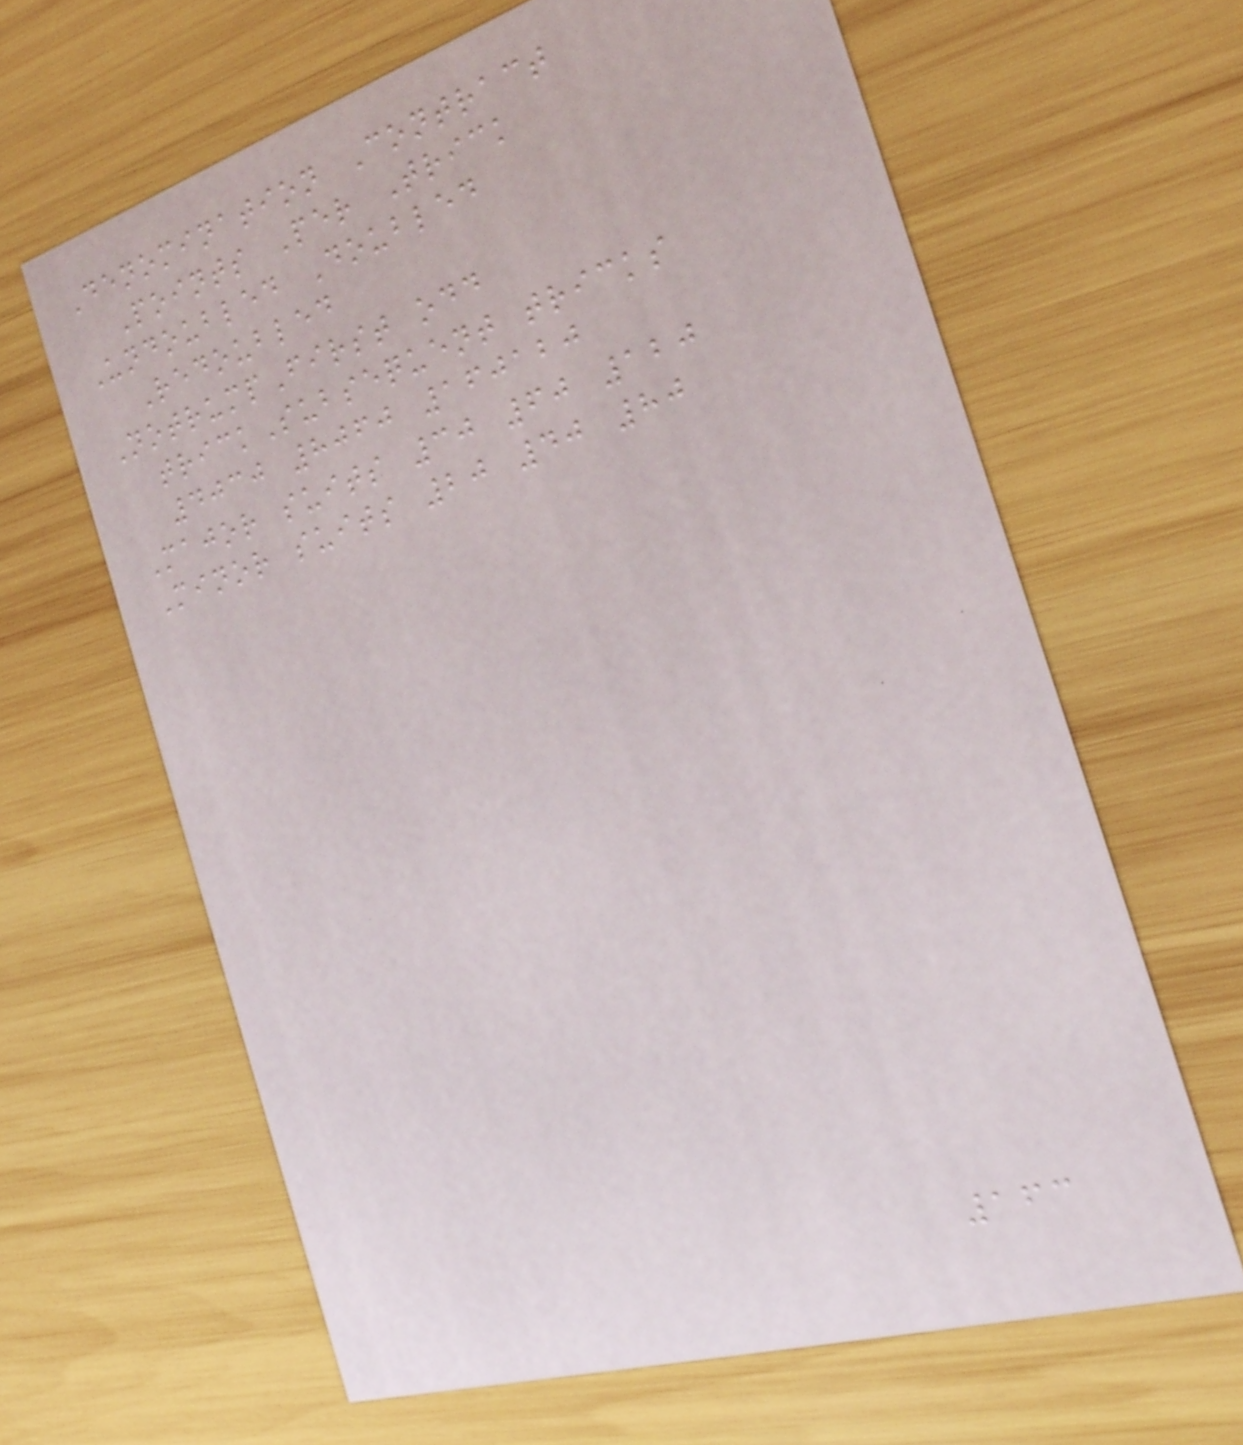Denomination Contract
Points Per Trick
Undoubled Doubled
Redoubled
NotrumpFirst odd
trickSubsequent tricks
4030 8060 160120
Major suits 30 60 120
Minor suits 20 40 80
163
